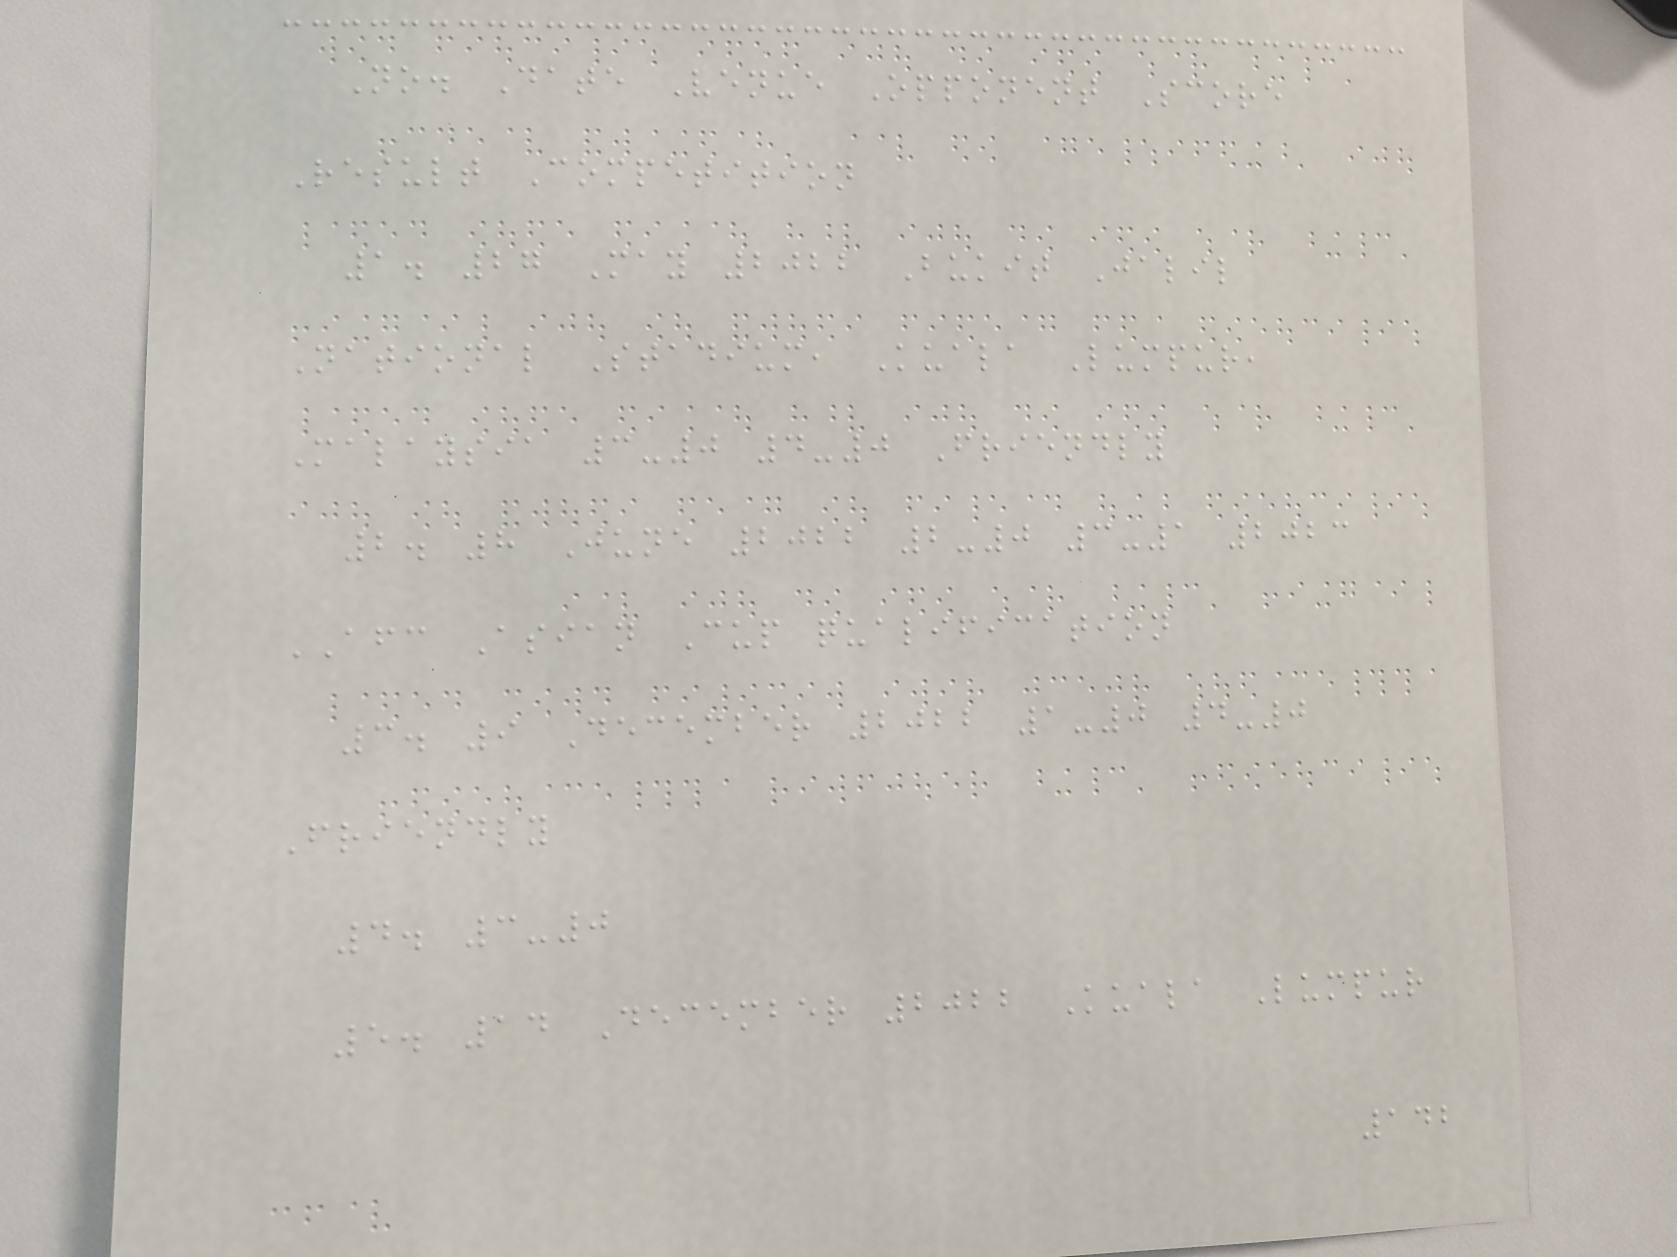No. Date Venue Opponent Score
Result Competition
1. 27 May 2022 Bukit Jalil
National Stadium, Kuala Lumpur,
Malaysia 3-0 4-0 Friendly
2. 8 June 2022 2-0 3-1 2023
AFC Asian Cup qualification
3. 9 December 2022 1-0 4-0
Friendly
4. 3-0
5. 14 December 2022 Kuala Lumpur
142
